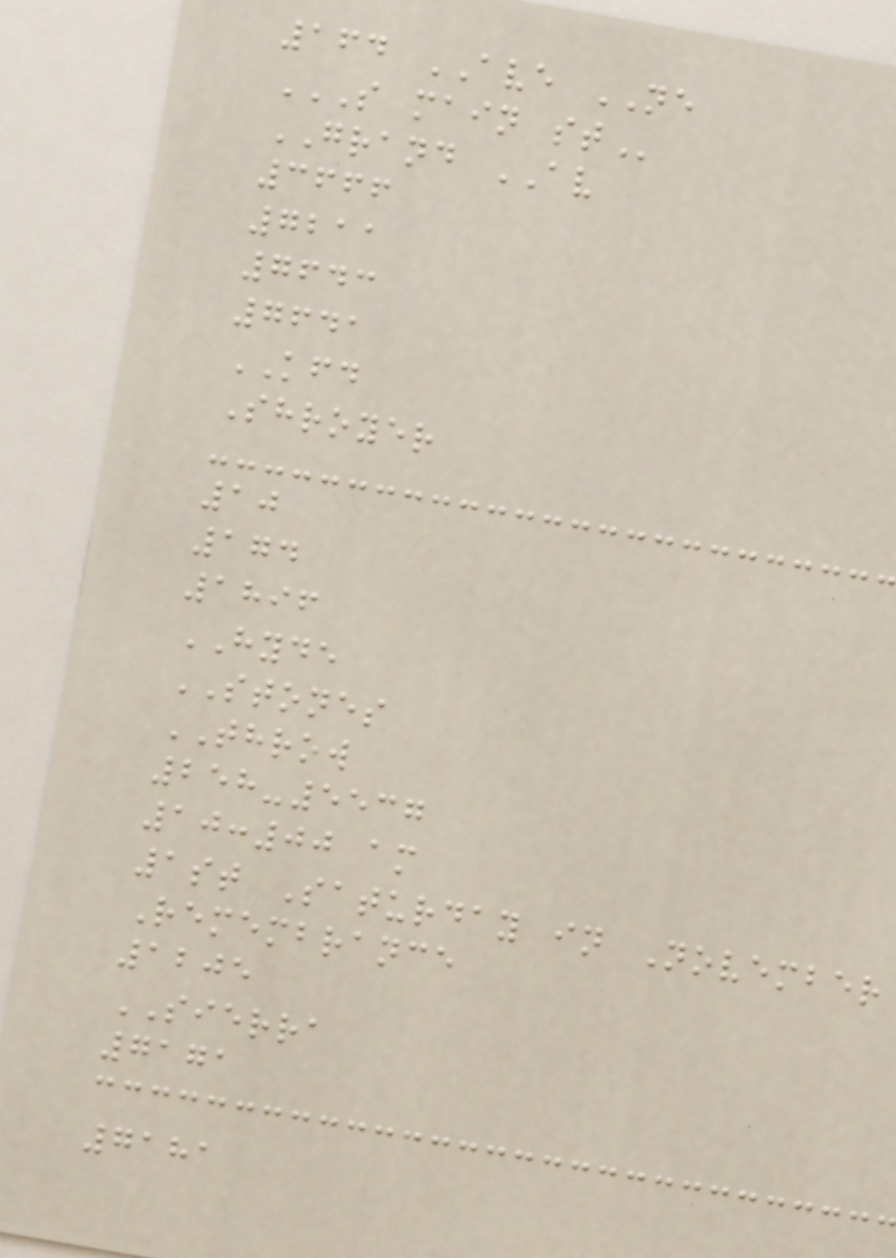164 AVE NE
S MAIN ST
GRAND AV
3666
7211
7643
7641
KFD
Shroyer
10
174
1896
HYDE
STONES
THROW
258-5537
10:00 am
1st Saturday in November
Remembrance
1205
SIERRA
7171
7181
